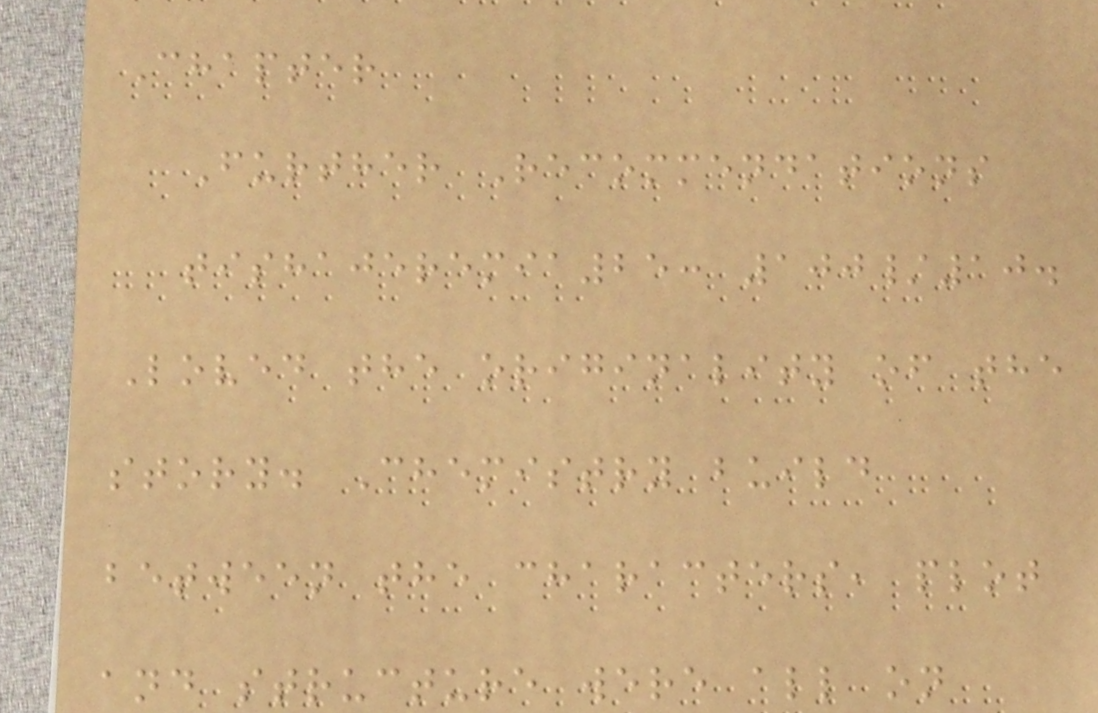Chapter
Further Recommendations
tishajeremia25: 100/10.
Loved the originality of the
story. Chemistry build
between the characters, plot
and structure were all on
